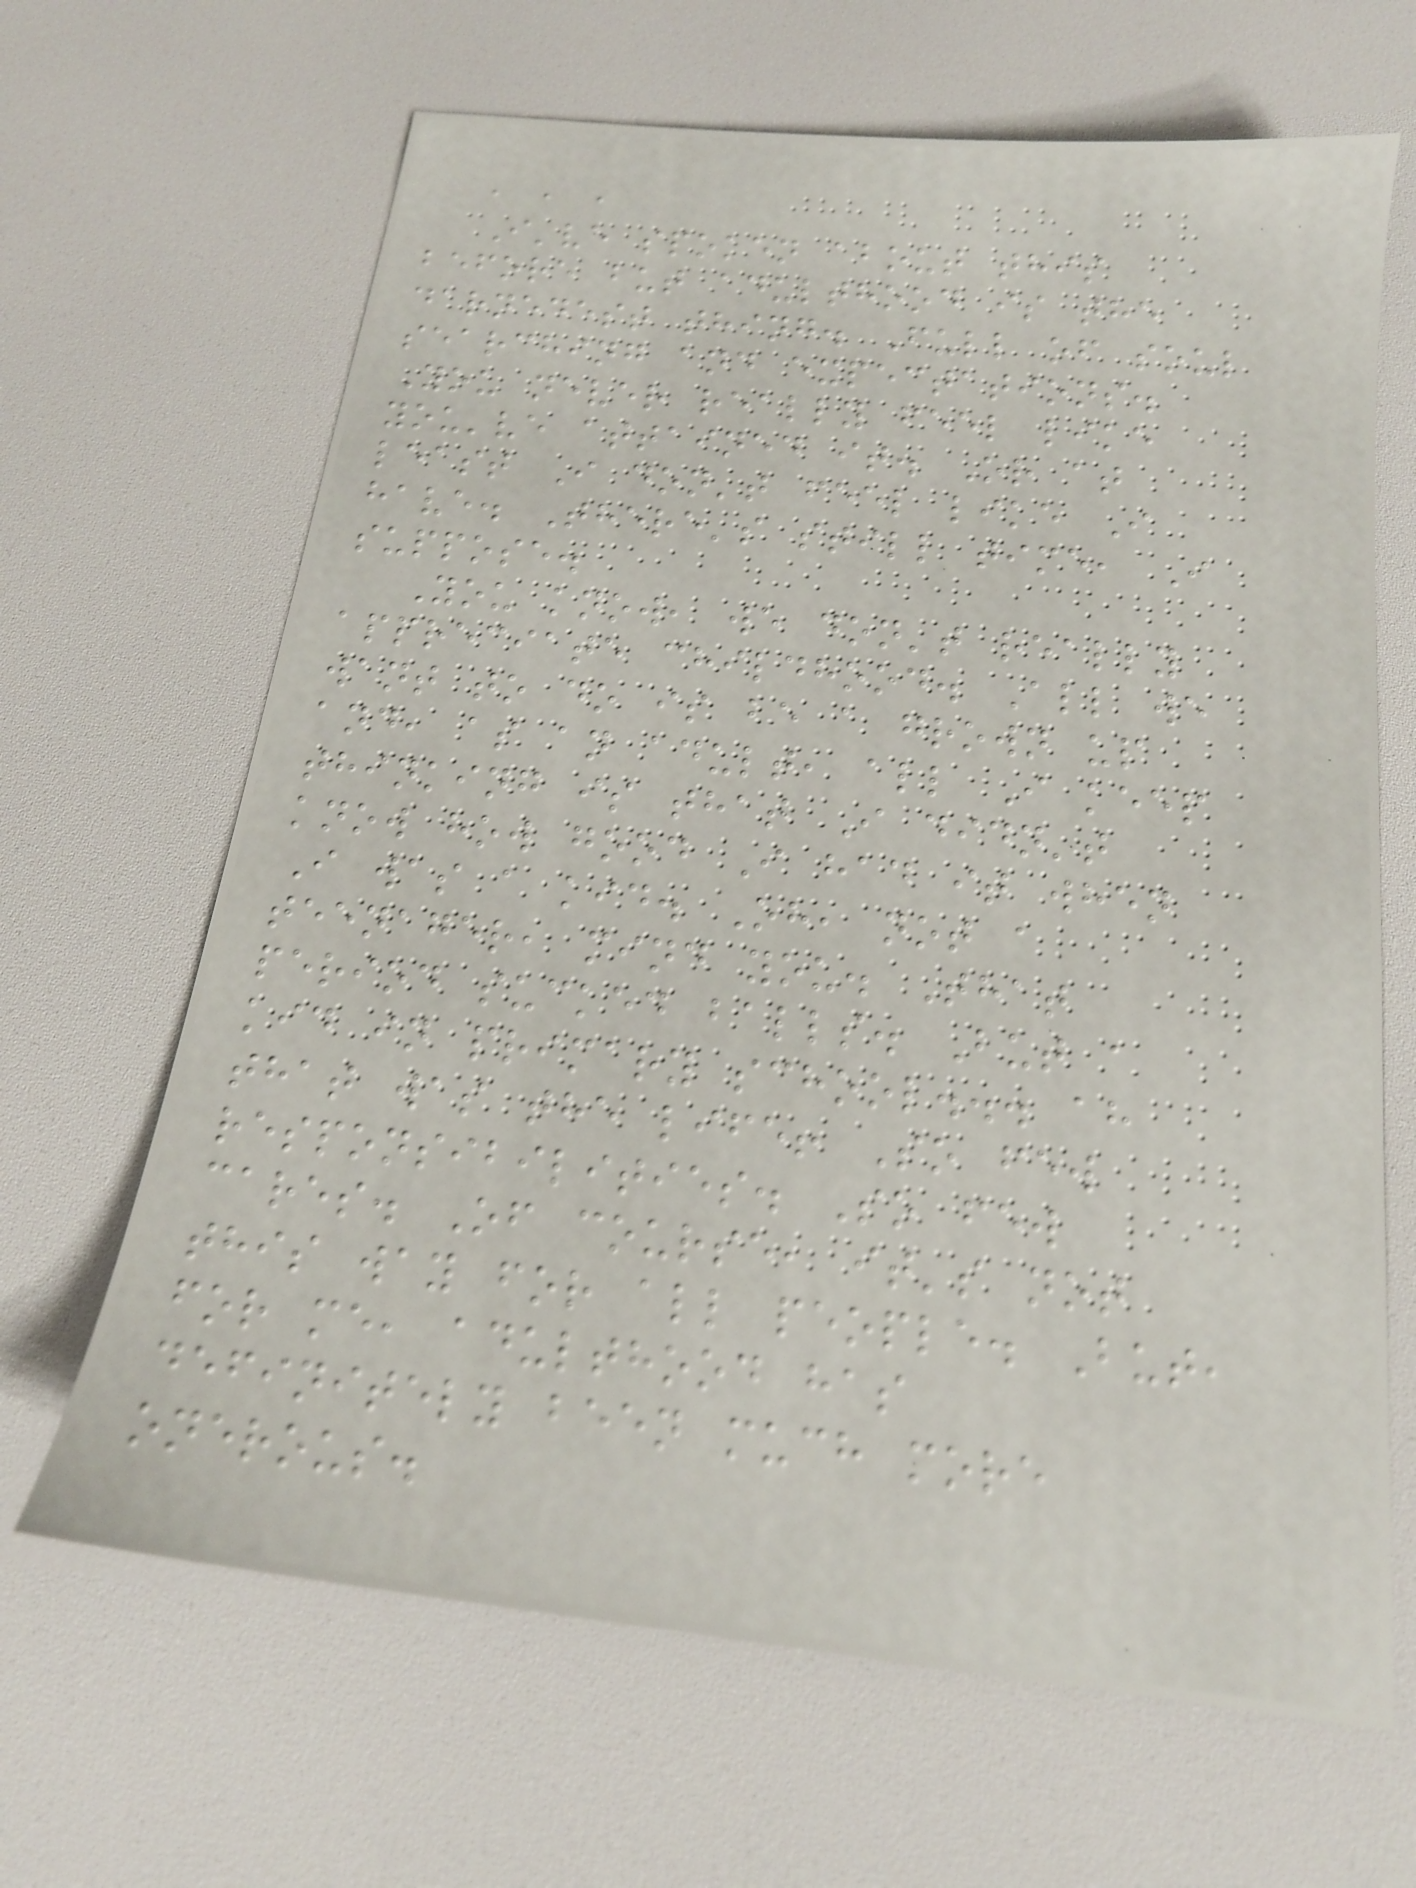, , ,
I've spoken about this
before but adulthood is the
darnedest thing. Full of soul
searching and expectations.
You never really feel like
you've attained it. Or at
least I don't feel like I
have. There's still time, I
suppose.
You know, we don't really
appreciate childhood. All we
want to do is be a grown up
and, as an adult, all I keep
thinking is that I didn't
know how good I had it when
I was a kid. Oh, not a
teenager, mind you. That
period sucked balls. But a
kid in primary school... ah
that was the life! So few
responsibilities. So few
cares. Of course, it's not
this way for all people. But,
for me, adulthood has
definitely been much more
onerous.
